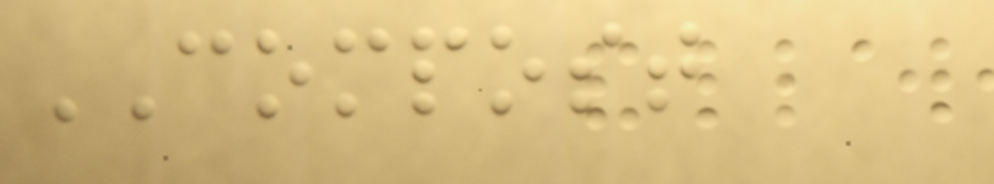COMPOST
